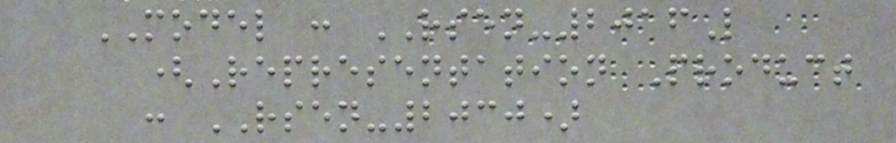MODEL : RSEN-2016L
(Representation Product
: RSEN-2030)
